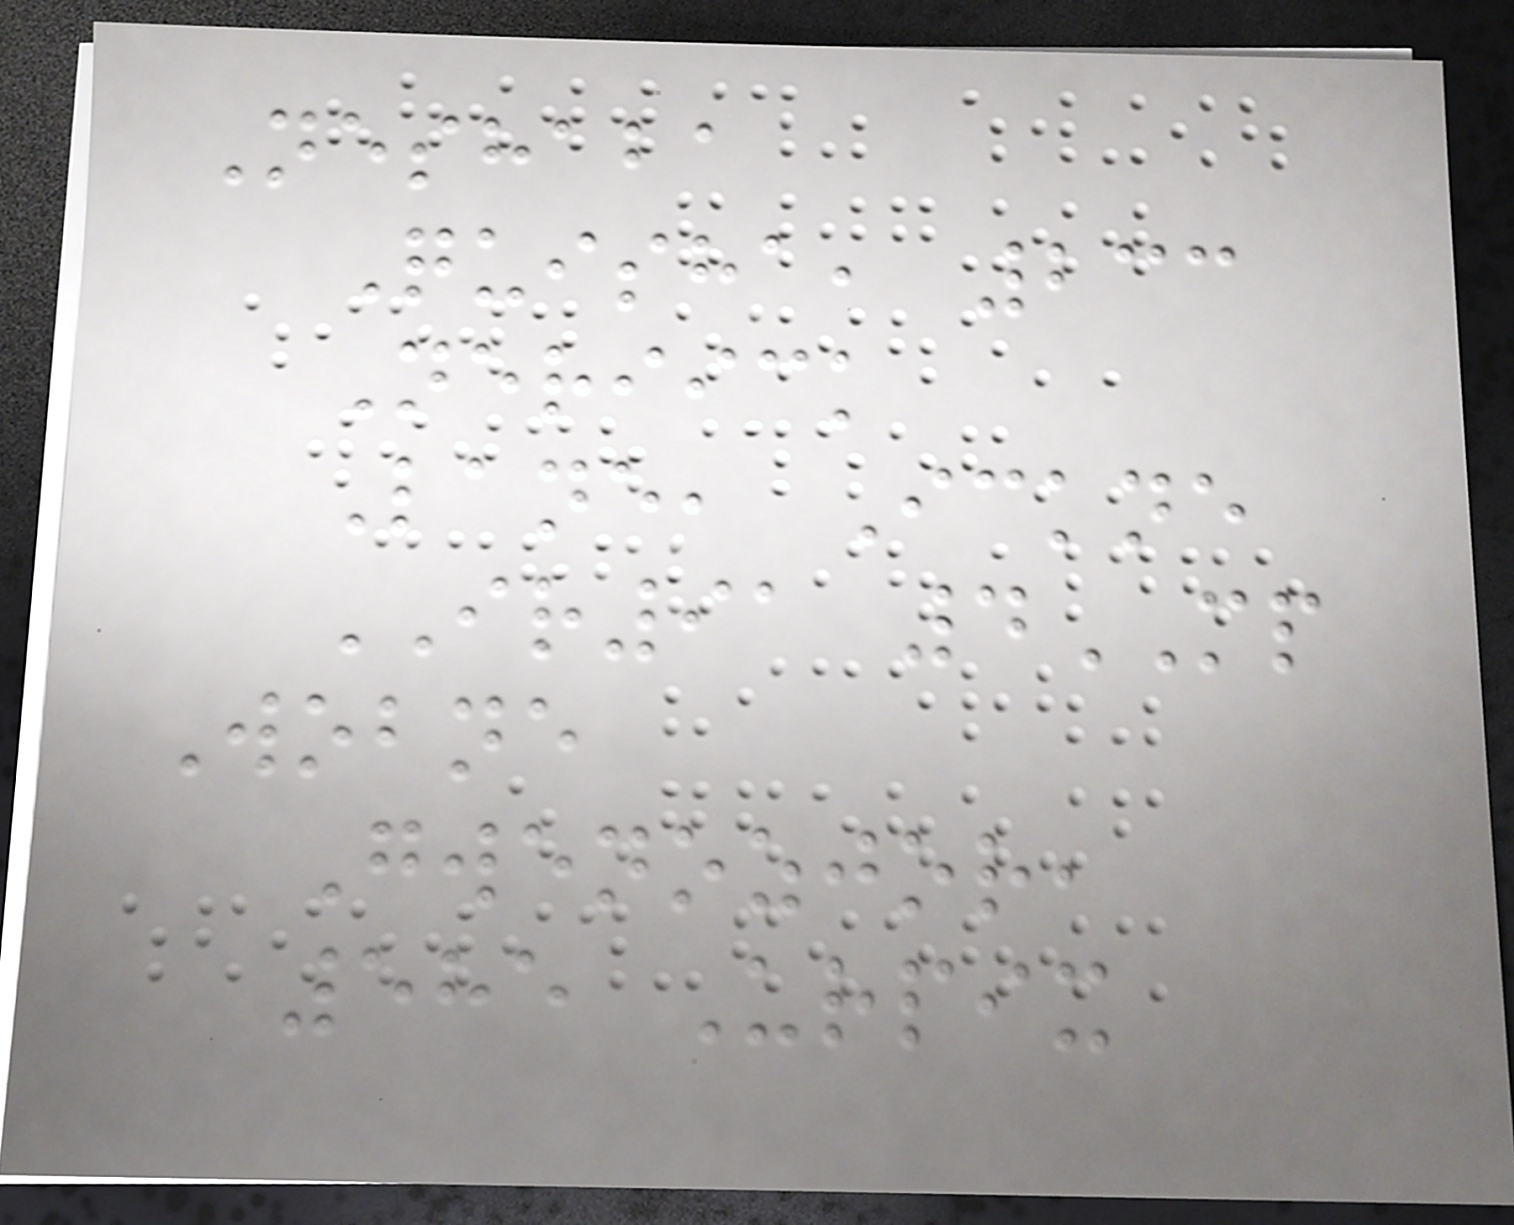Neshaba
Quisha, 233
Neriick
Lane, Ickne
IR91 4MP
Wobne
Gwenozjor,
585 Urpix
